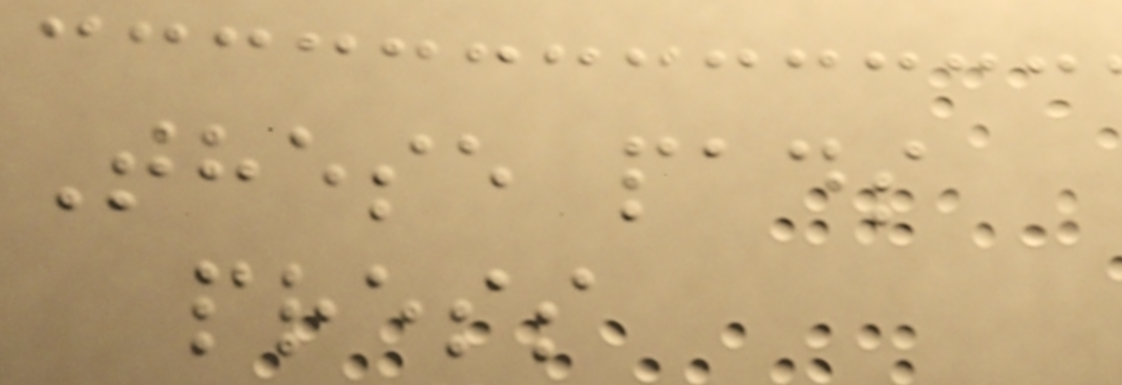These pads
press
